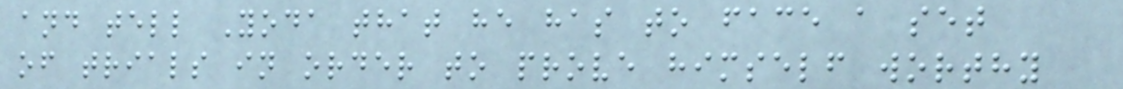and tell Yoda that he has to face a set
of trials in order to prove himself worthy
